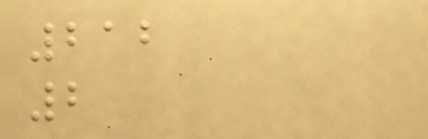212
2
